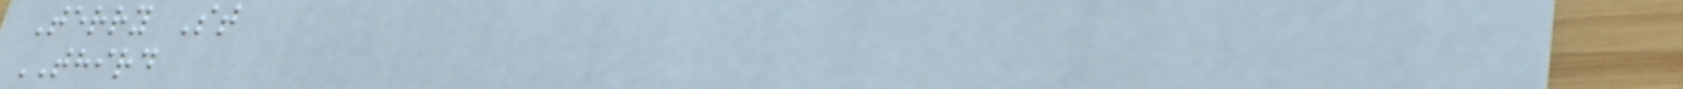Terry St
THIRD
